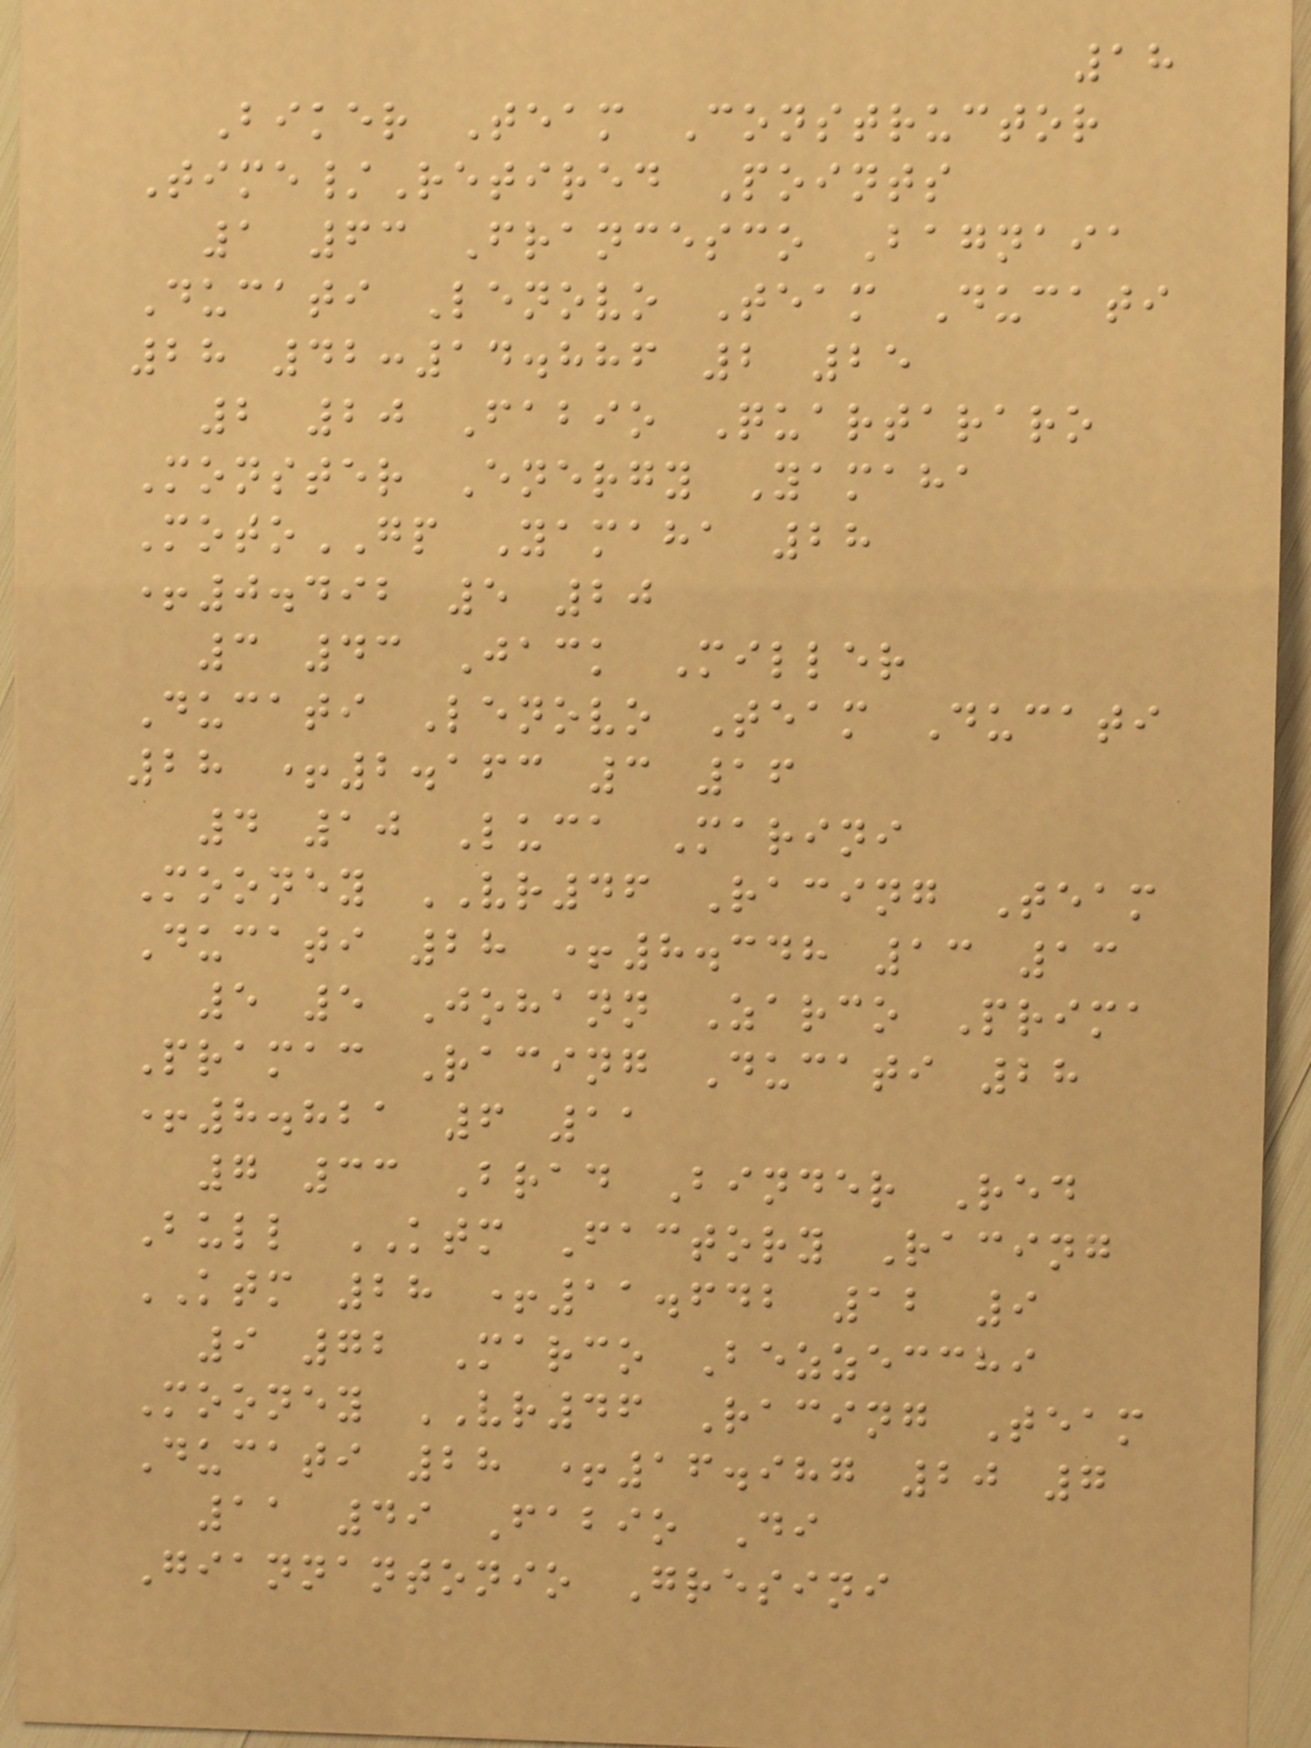18
Biker Team Constructor
Time/Retired Points
1 63 Francesco Bagnaia
Ducati Lenovo Team Ducati
28 42:14.886 2 25
2 20 Fabio Quartararo
Monster Energy Yamaha
MotoGP Yamaha 28
+0.492 5 20
3 43 Jack Miller
Ducati Lenovo Team Ducati
28 +2.163 3 16
4 10 Luca Marini
Mooney VR46 Racing Team
Ducati 28 +8.348 13 13
5 5 Johann Zarco Prima
Pramac Racing Ducati 28
+8.821 6 11
7 33 Brad Binder Red
Bull KTM Factory Racing
KTM 28 +11.642 12 9
9 72 Marco Bezzecchi
Mooney VR46 Racing Team
Ducati 28 +16.987 20 7
11 49 Fabio Di
Giannantonio Gresini
